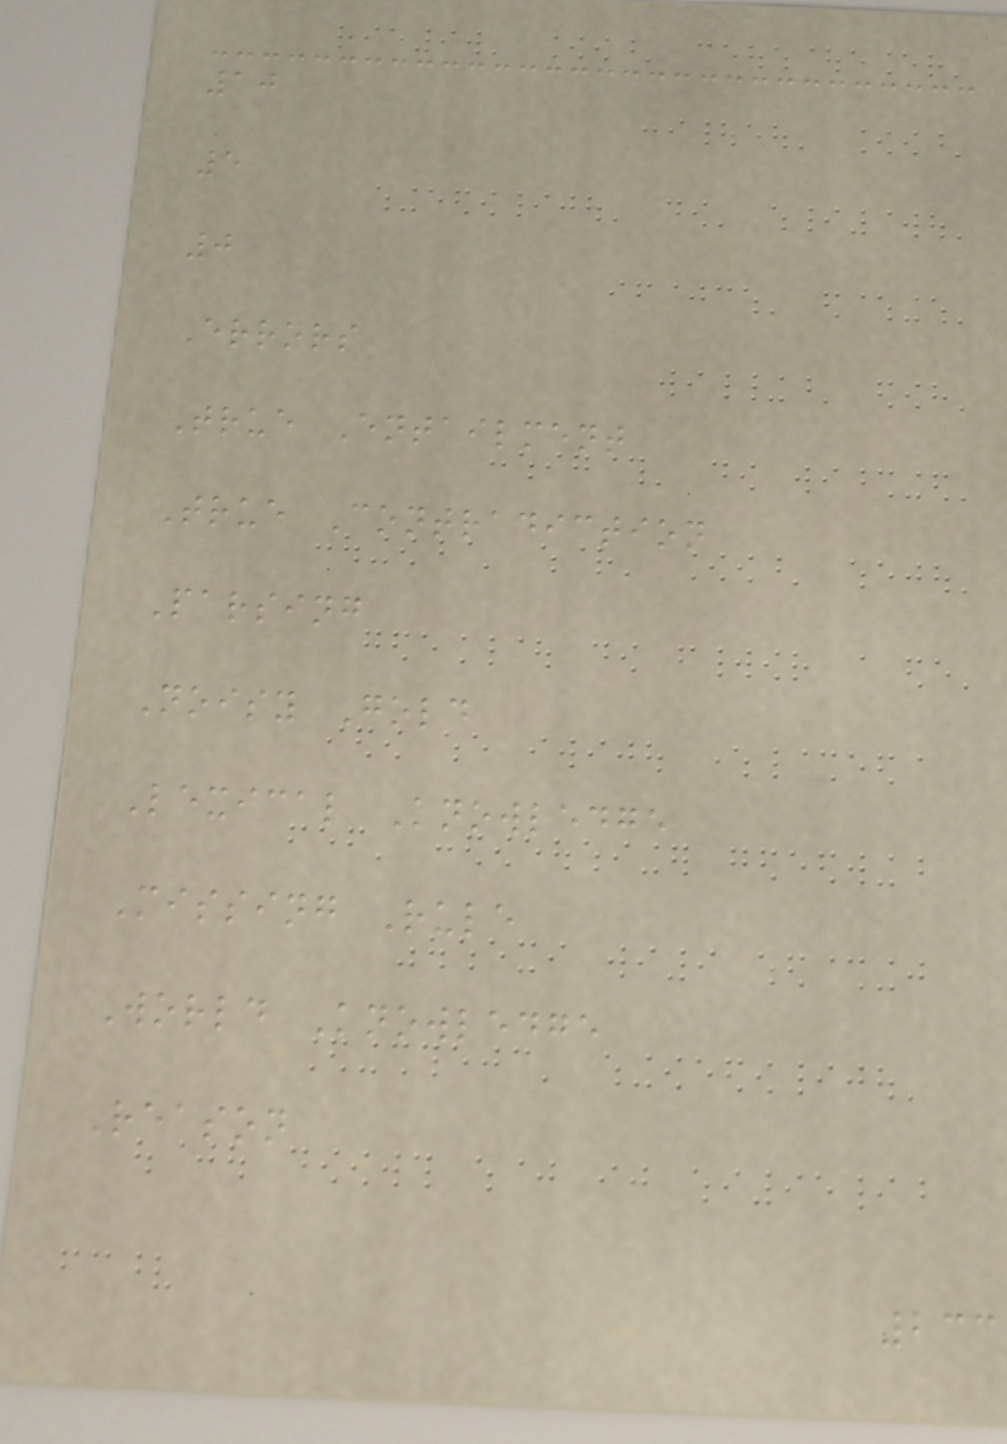10
5
0
Errors
True Entailment
True Contradiction
Parsing
Noisy Gold
Lexical Knowledge
Missing Rule
World Knowledge
Reason
233
